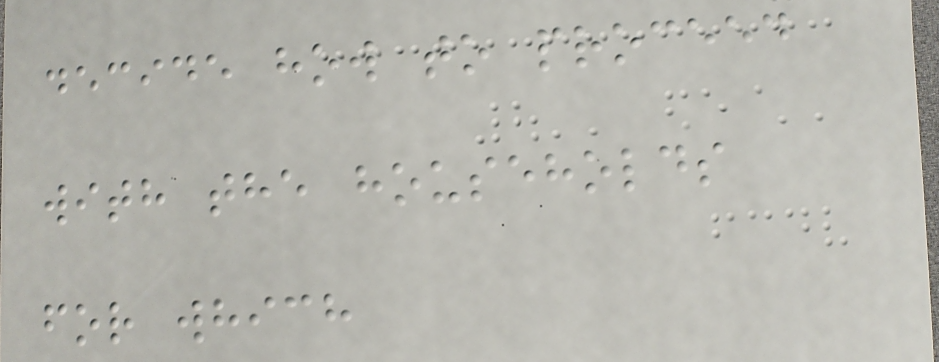decide how to proceed
with the households
for which
